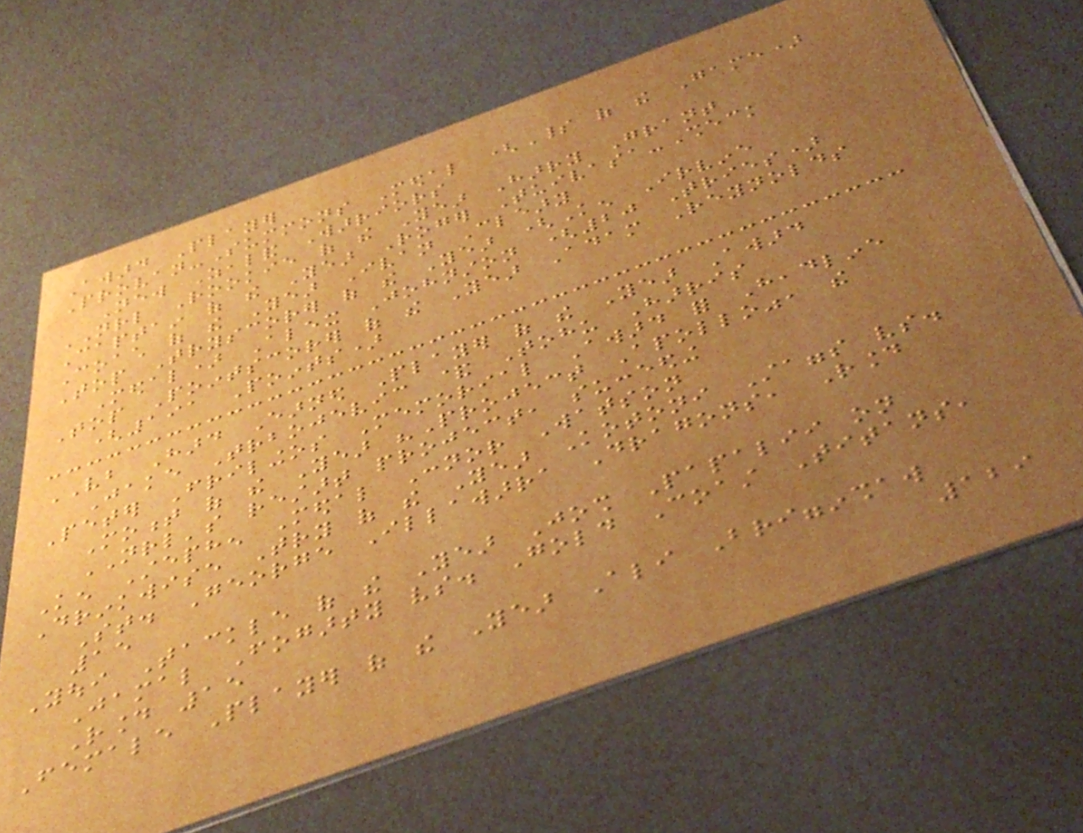Award Player
Provan-Summons Medal (Spirit of the Game)
New Zealand Warriors
NRL Rookie of the Year Harry Grant
Captain of the Year Roger Tuivasa-Sheck
Coach of the Year Ivan Cleary
Top Tryscorer of the Year (Ken Irvine
Medal) Alex Johnston (20 Tries)
Top Pointscorer of the Year Adam Reynolds
(191 Points)
VB Hard Earned Player of the Year Award
Jake Trbojevic & Tohu Harris
Peter Frilingos Memorial Award for Headline
Moment of the Year "Project Apollo", the
NRL's restart project, succeeding
Ken Stephen Medal Connor Watson
Drinkwise Try of the Year Kotoni Staggs vs.
St. George Illawarra Dragons, Round
15
Youi Tackle of the Year Josh Papalii on
Jamal Fogarty vs. Gold Coast Titans,
Round 15
Female Player of the Year Ali Brigginshaw
129
